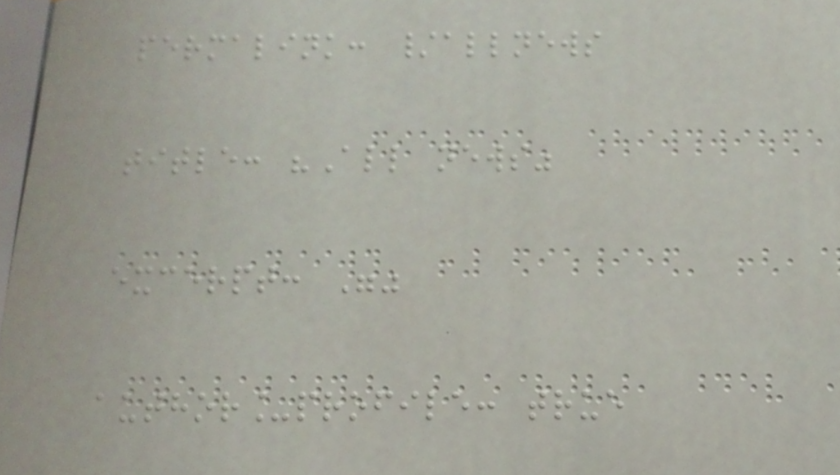permalink: /allnews
title: "All news"
excerpt: ""
author_profile: true
